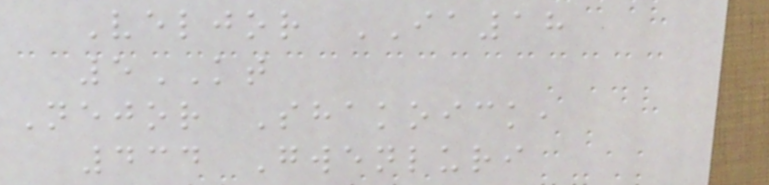Veljor IA18
5KT
Nejor Shakoick,
434 Gwenluri
